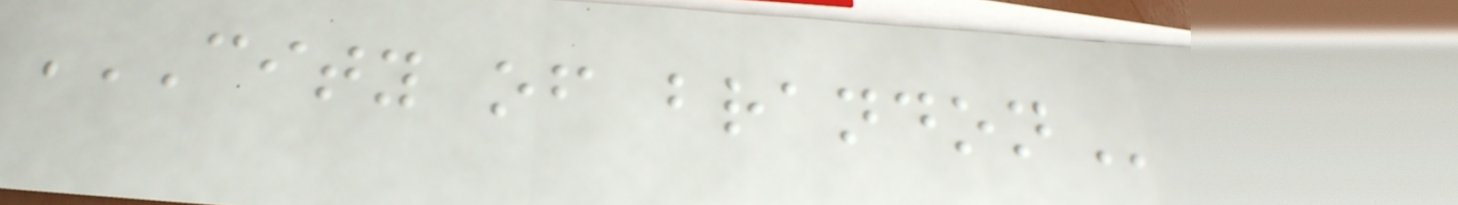CITY OF BRANDON
